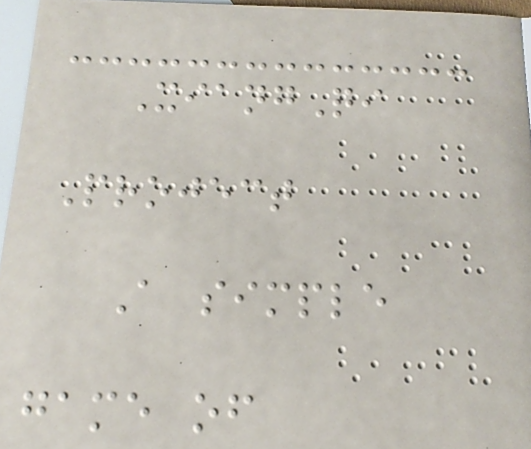XiangQi
Project
A simple
game of
